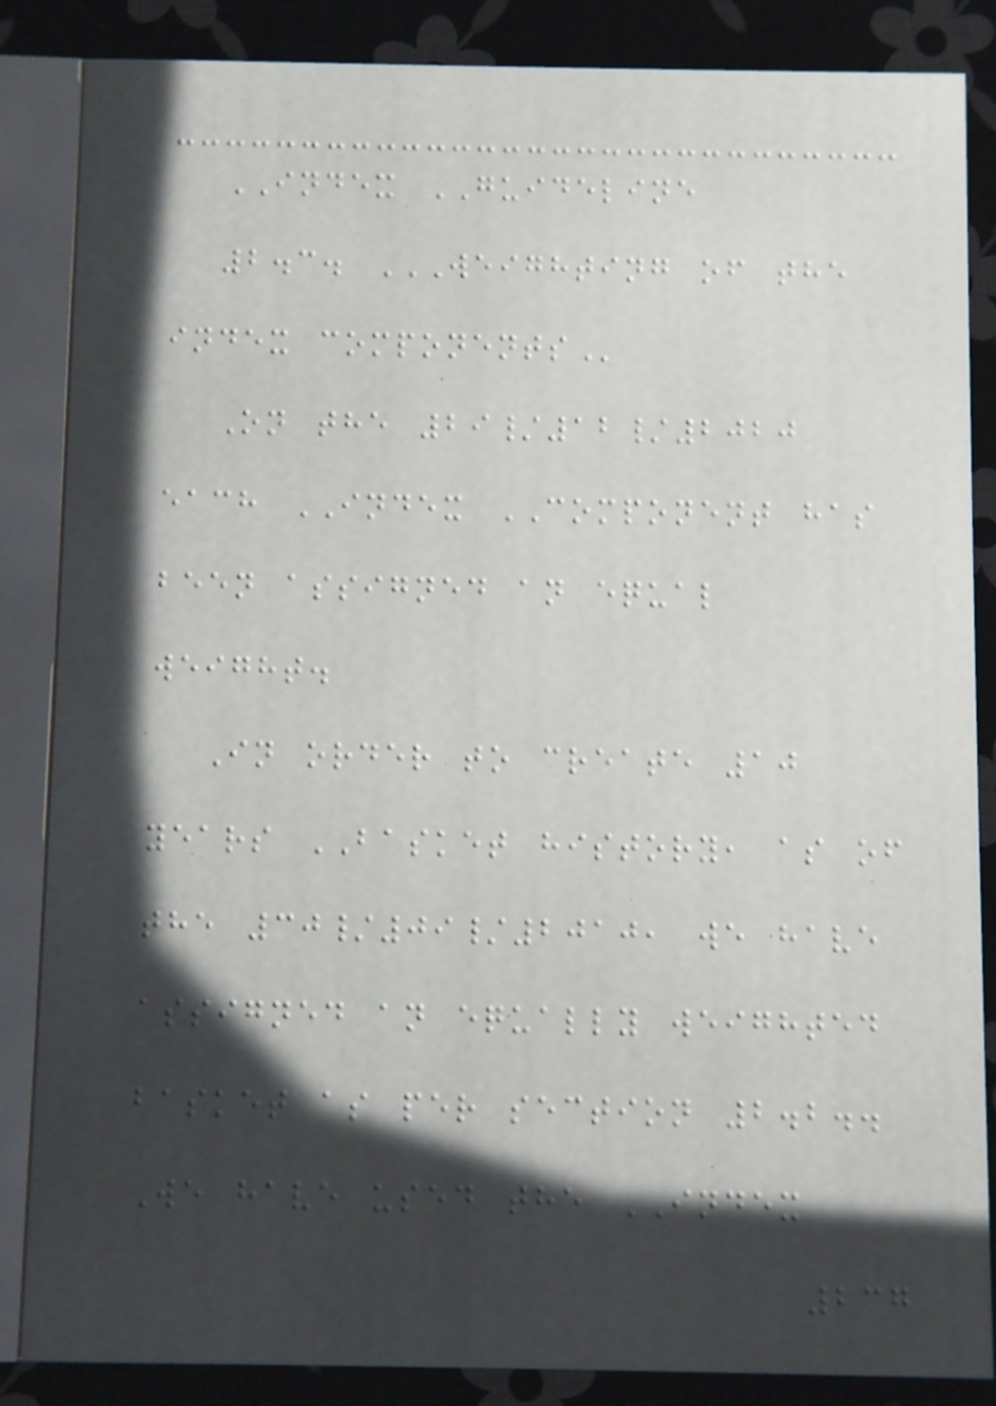INDEX GUIDELINE
2.3. WEIGHTING OF THE
INDEX COMPONENTS
On the 29/12/2020
each INDEX COMPONENT has
been assigned an equal
weight.
In order to create 10
years BASKET history, as of
the 30/09/2010, we have
assigned an equally weighted
basket as per section 2.2..
We have used the INDEX
237
